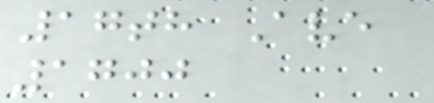17th Ave
1700
